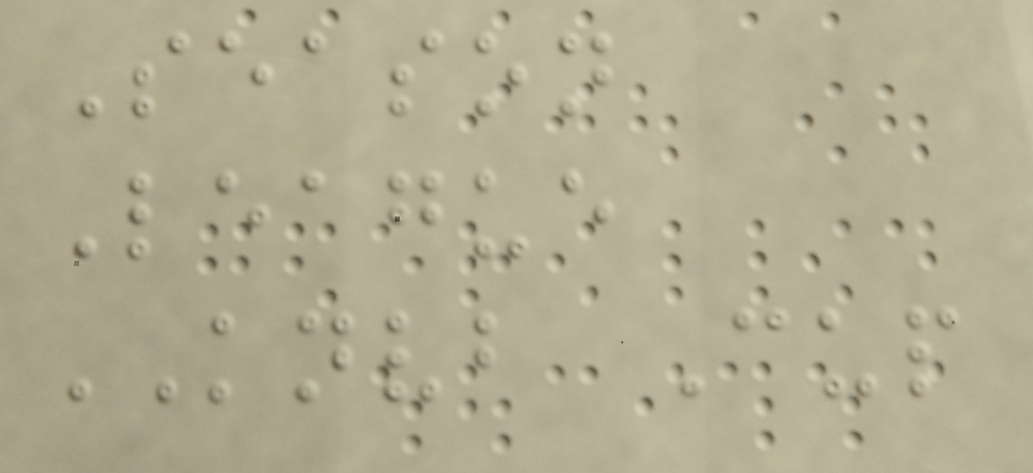Season
League
KNVB Cup
